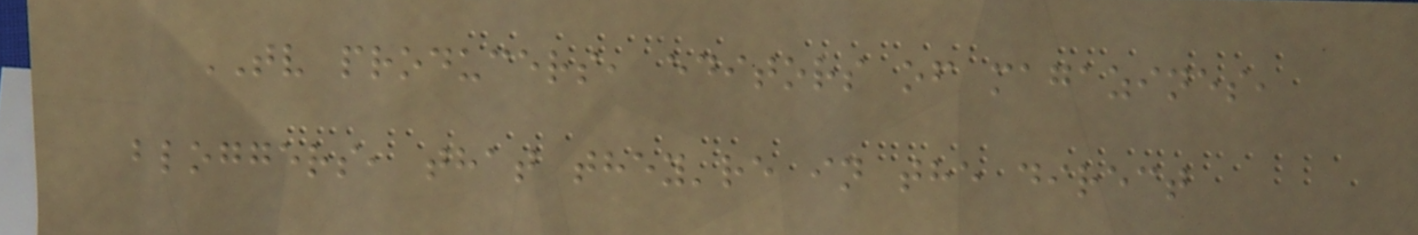TV producers, editors of magazines,
bloggers, that they're in the direct
